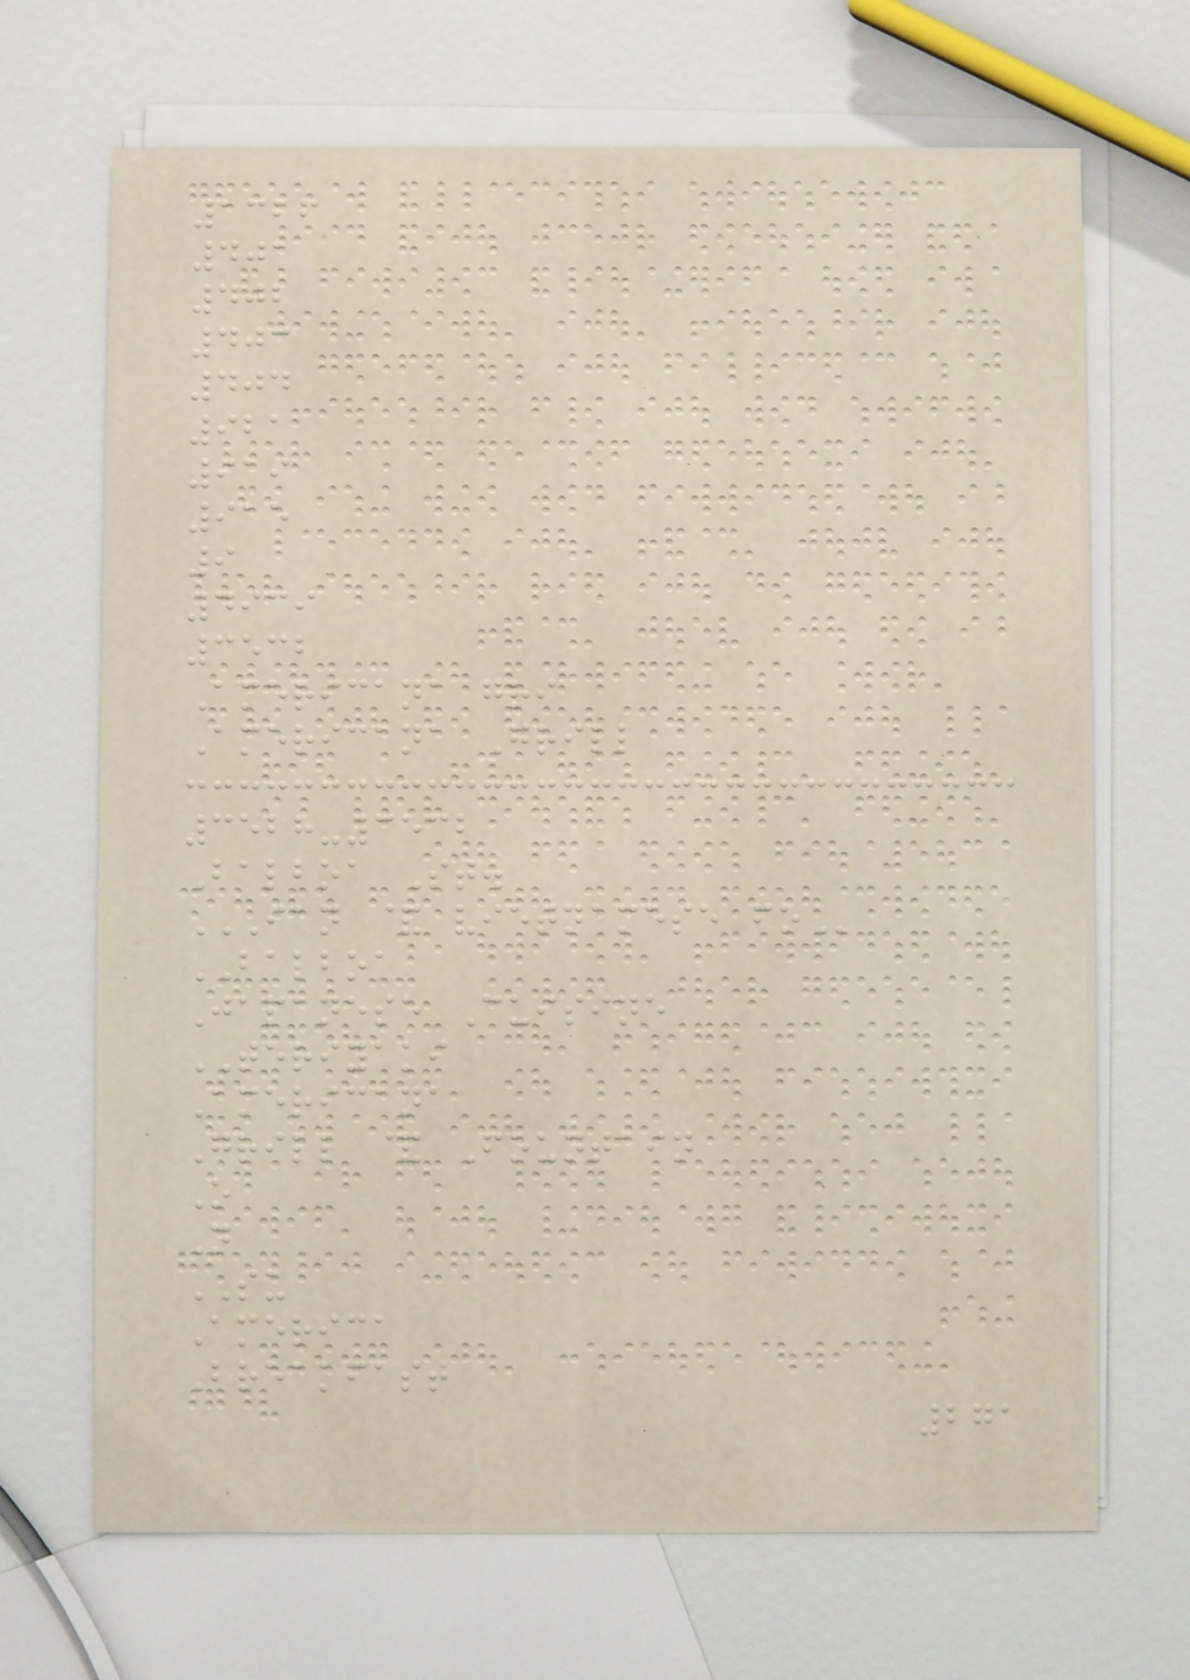1326
401
402
403
404
921
919
915
9
4939
3532
Americana gri
Americana Grill
3528-3532
Balboa St.
IAN & VIETNAMESE FO
BALBOA
Japanese Cuisine
TERIYAKI
Americana
Grill & Fountain
O
N
SU
America
Breakfast
271
